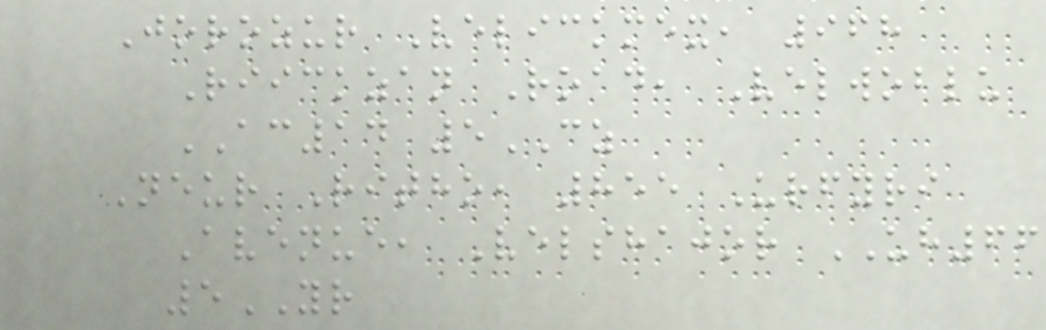Jorozur Velickmex, 968
Riickzan Road, Velwoblu
AC14 5CZ
Neur Ritho, 855 Urfyri
Avenue, Velshajor UH66
5YR
